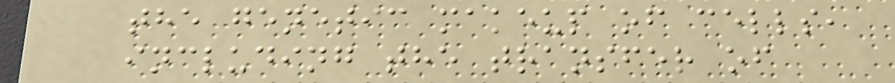the genetic makeup of cells,
including the transfer of
